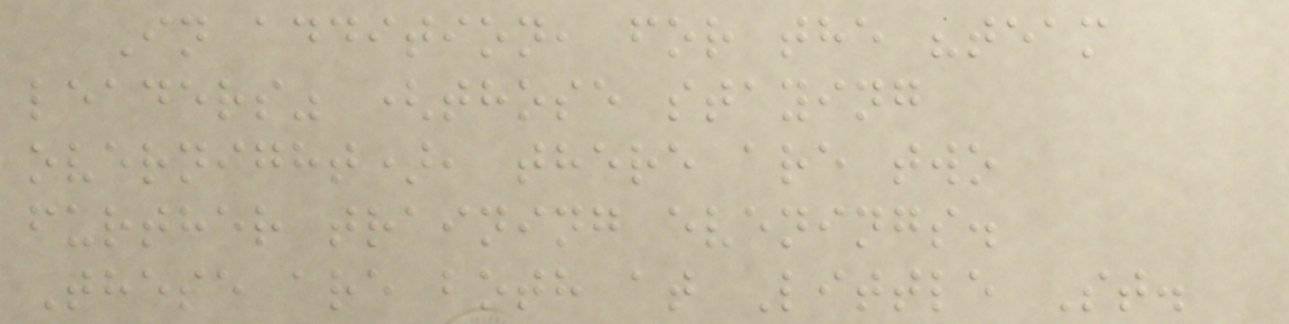In addition, for the "team
leaders" (those staying
overnight), there are two
further training evenings.
These are both at Little St.
